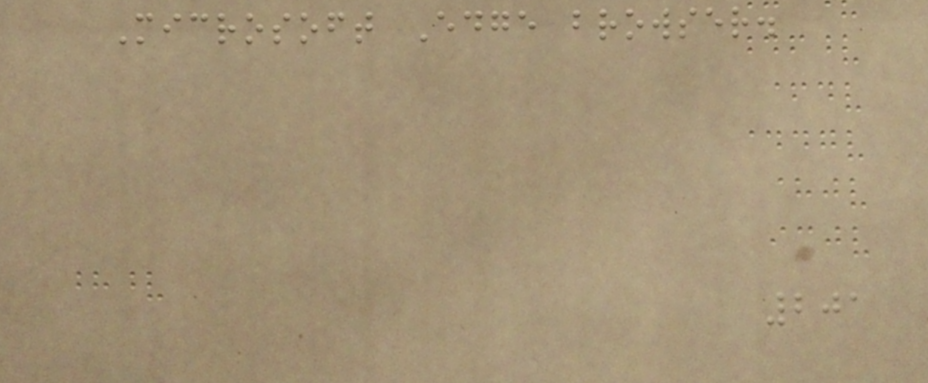Microsoft Edge browser.
201
